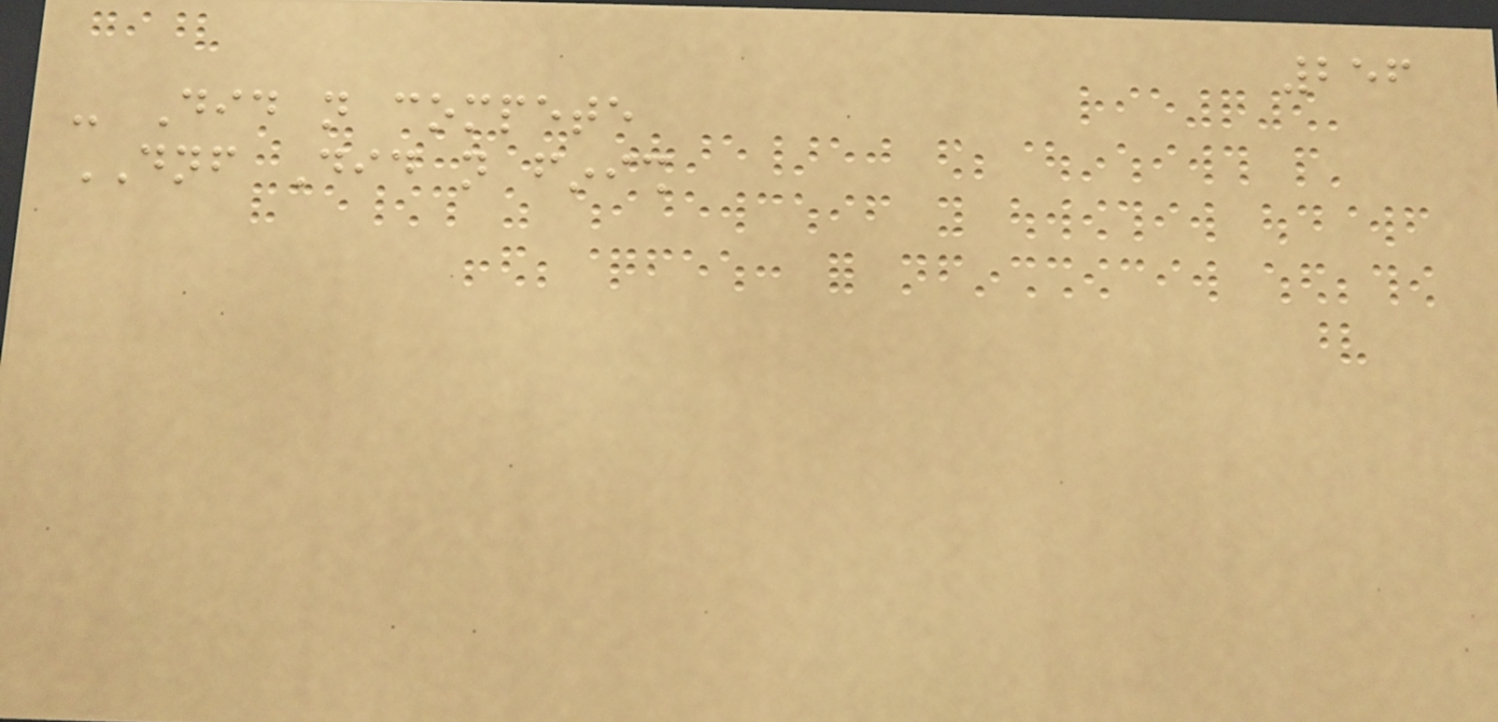256
- Did not compete
DNF Did not finish
